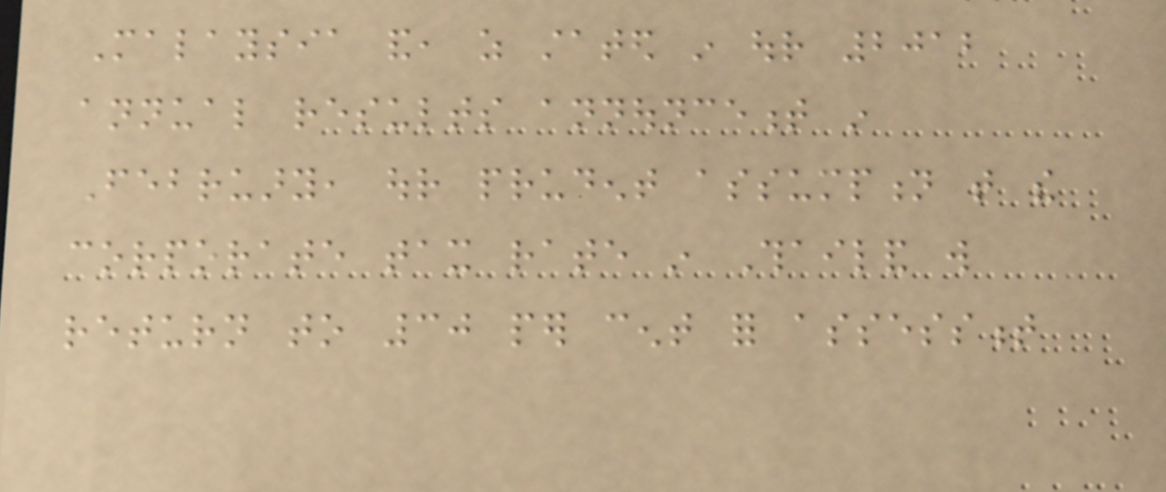Malaysia and, as stated in our 2012
annual results announcement in
February, our prudent assumption that the
corporate tax rate in Thailand will
return to 30 per cent for assessment
